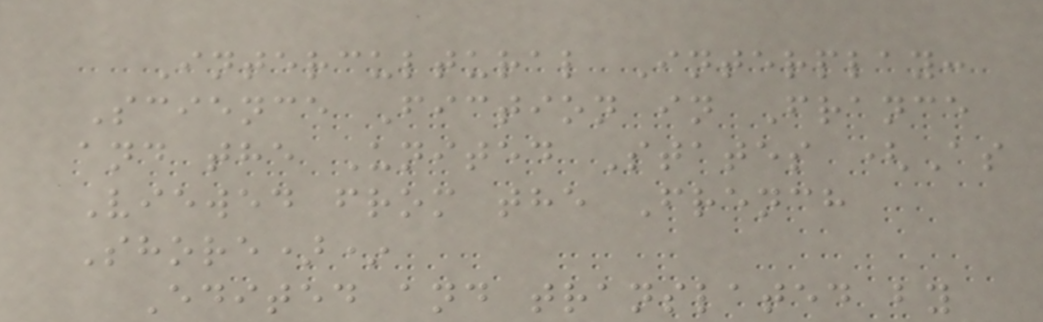Intercultural Interplay:
Science Fiction in France
and the United States (As
Viewed from the French
Shore)*
Edited and translated by
